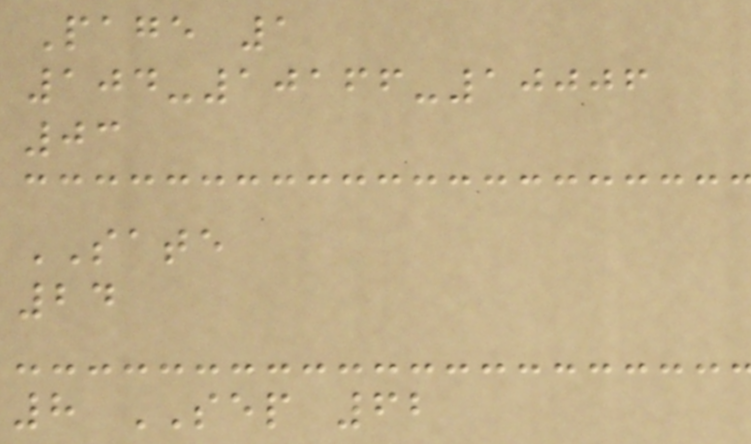Page 1
104-10166-10006
03
SATE
24
8 SEP 62
